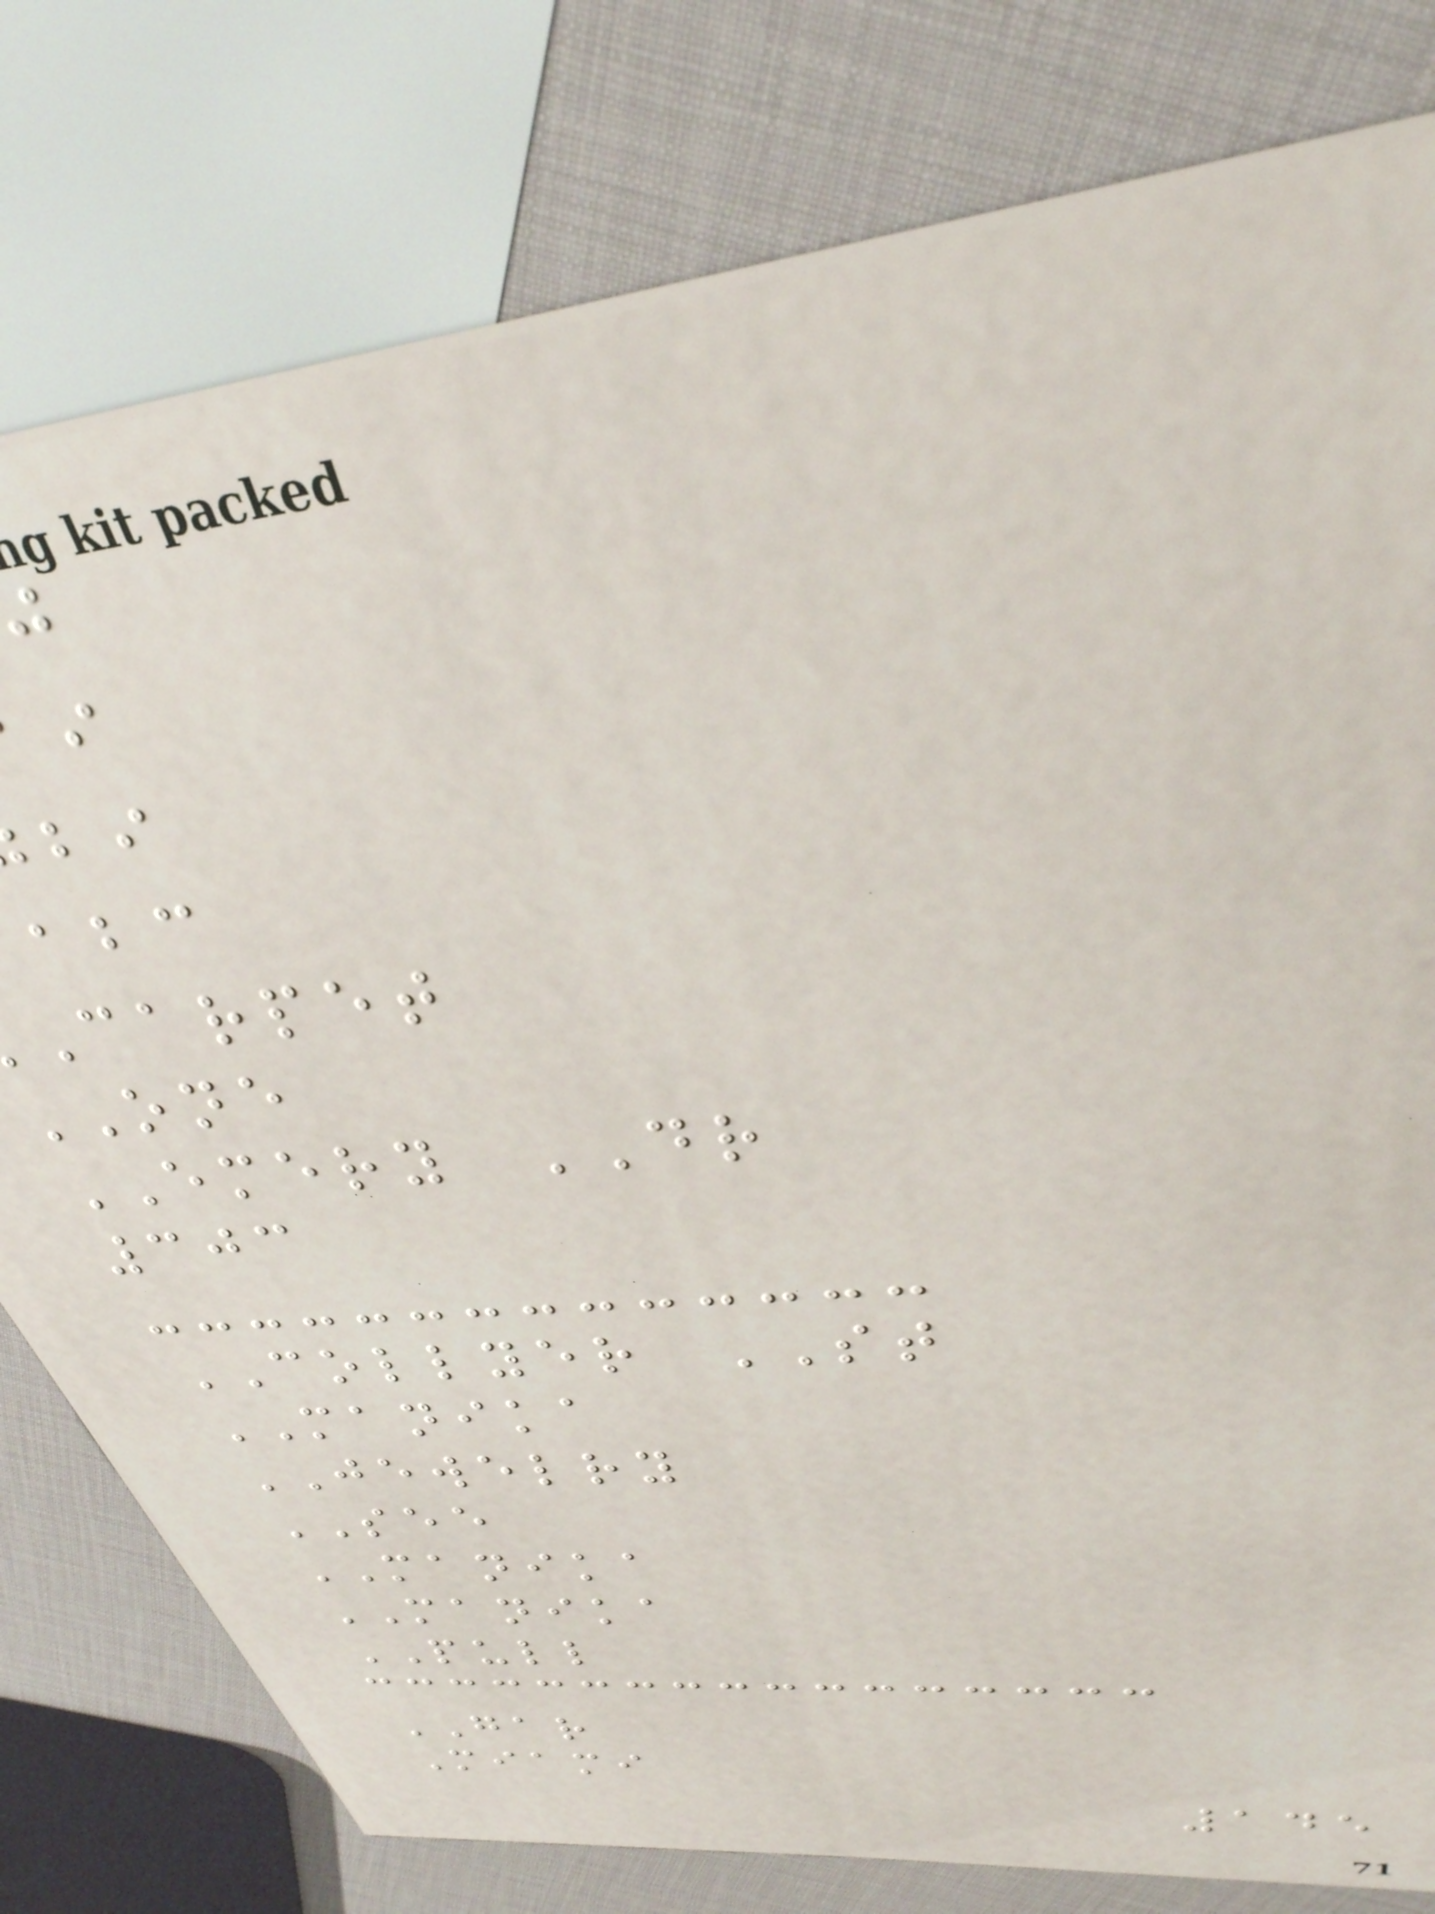carpet
ONE
EMERY DR
303
COLLYER ST
MANIKA
JEWELRY
SEE
MANIKA
MANIKA
PULL
GAR
Miami
145
